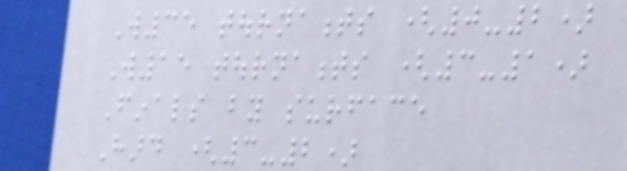W35 tournaments (0-2)
W15 tournaments (3-1)
Finals by surface
Hard (3-2)
